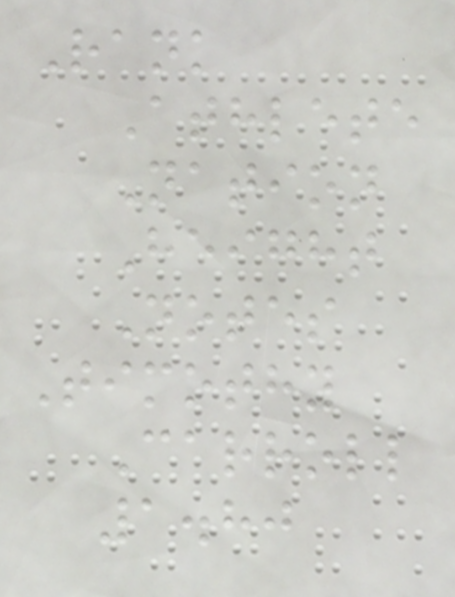Rank
Athlete
Nation
Height
Notes
Timothy
Carroll
1.80
